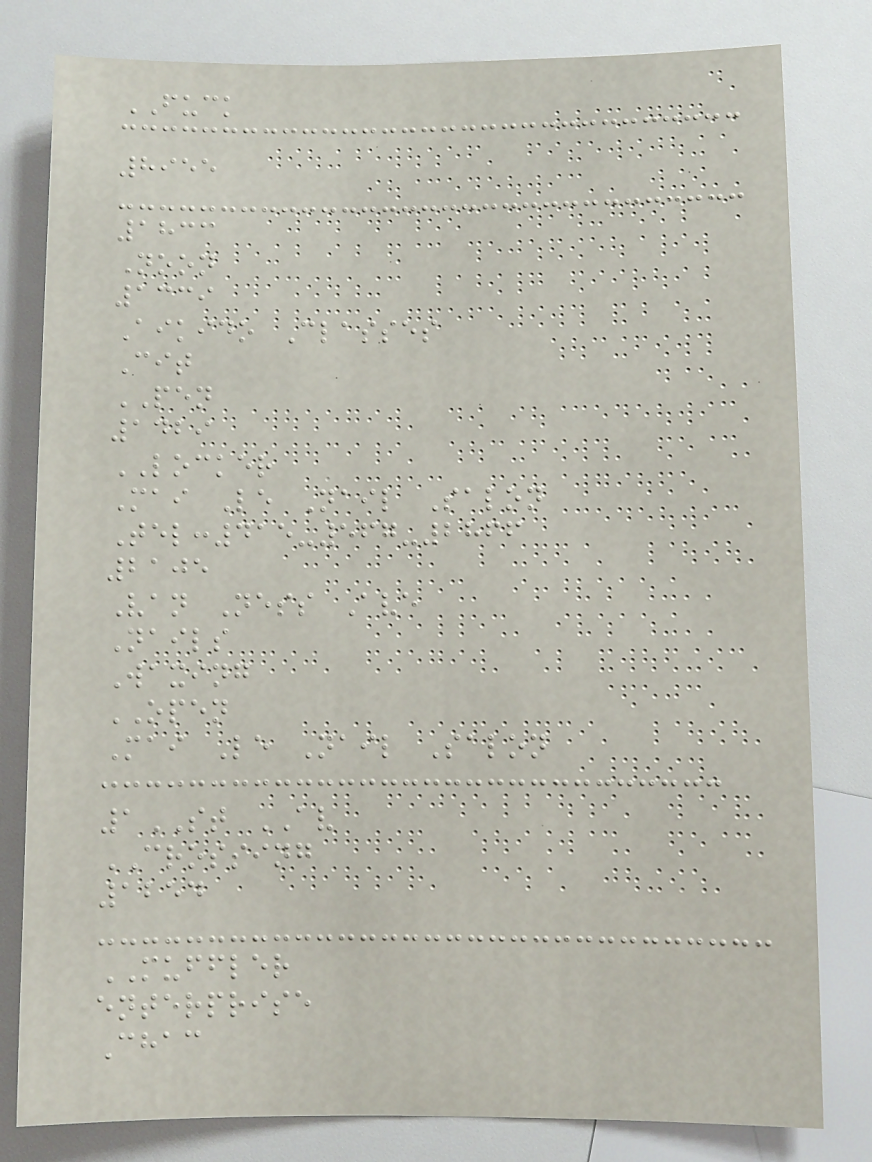FUCK
8955
1833
Noon
1339
Aikido Classes
Cit
PEN
1429
LOCKER
Mai Le Nail Salon
Tel:415-567-2866
2105
Van Ness Ave
Nails
Waxing
OPEN
Mai Le Nail Salon
1ST AV
CROSSING
1254
MUFFLER
enterprise
Chac
